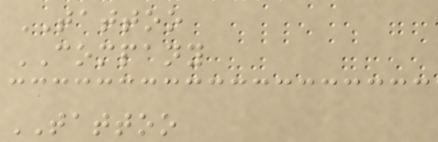TATTOO
COMPANY
TATTOO
